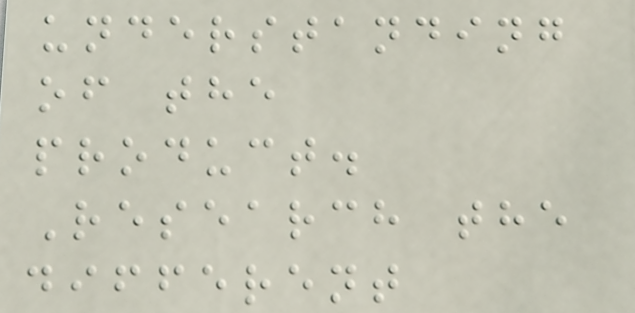understanding
of the
product.
Research the
different
